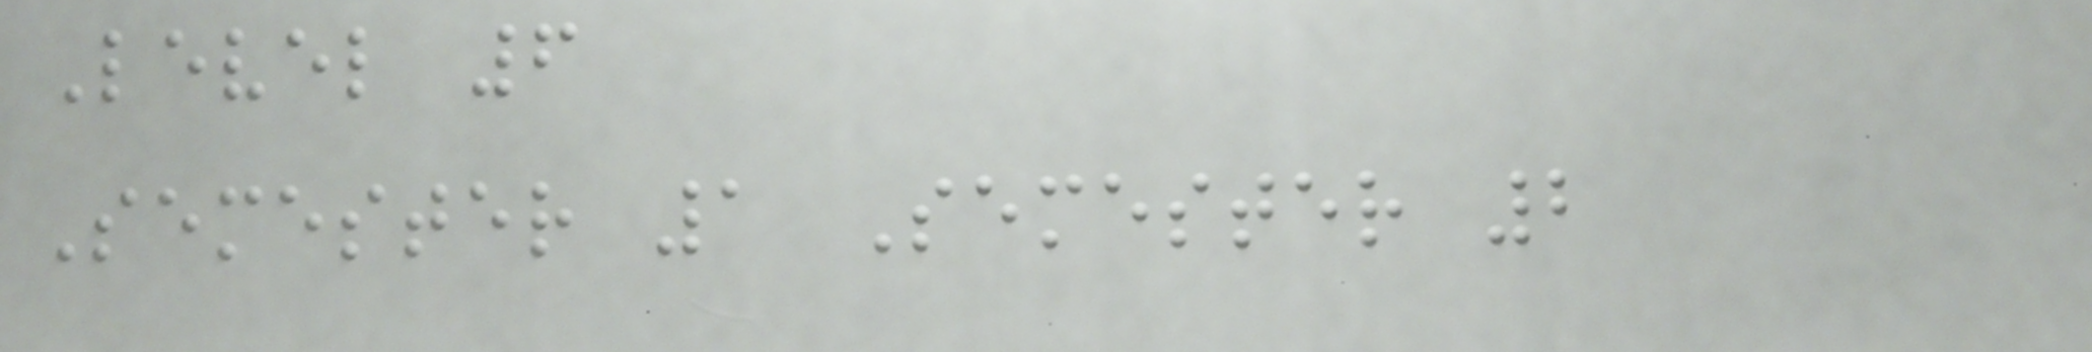Level 6
Semester 1 Semester 2
